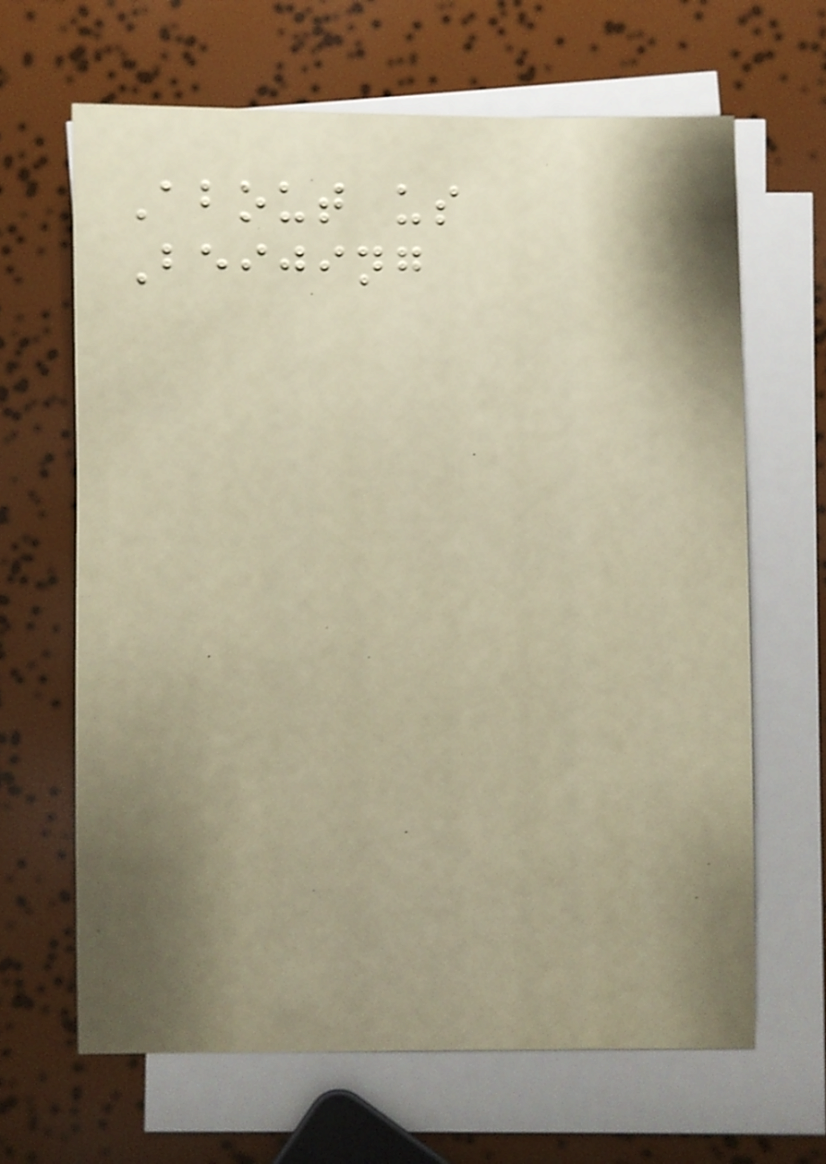About us
Beijing
